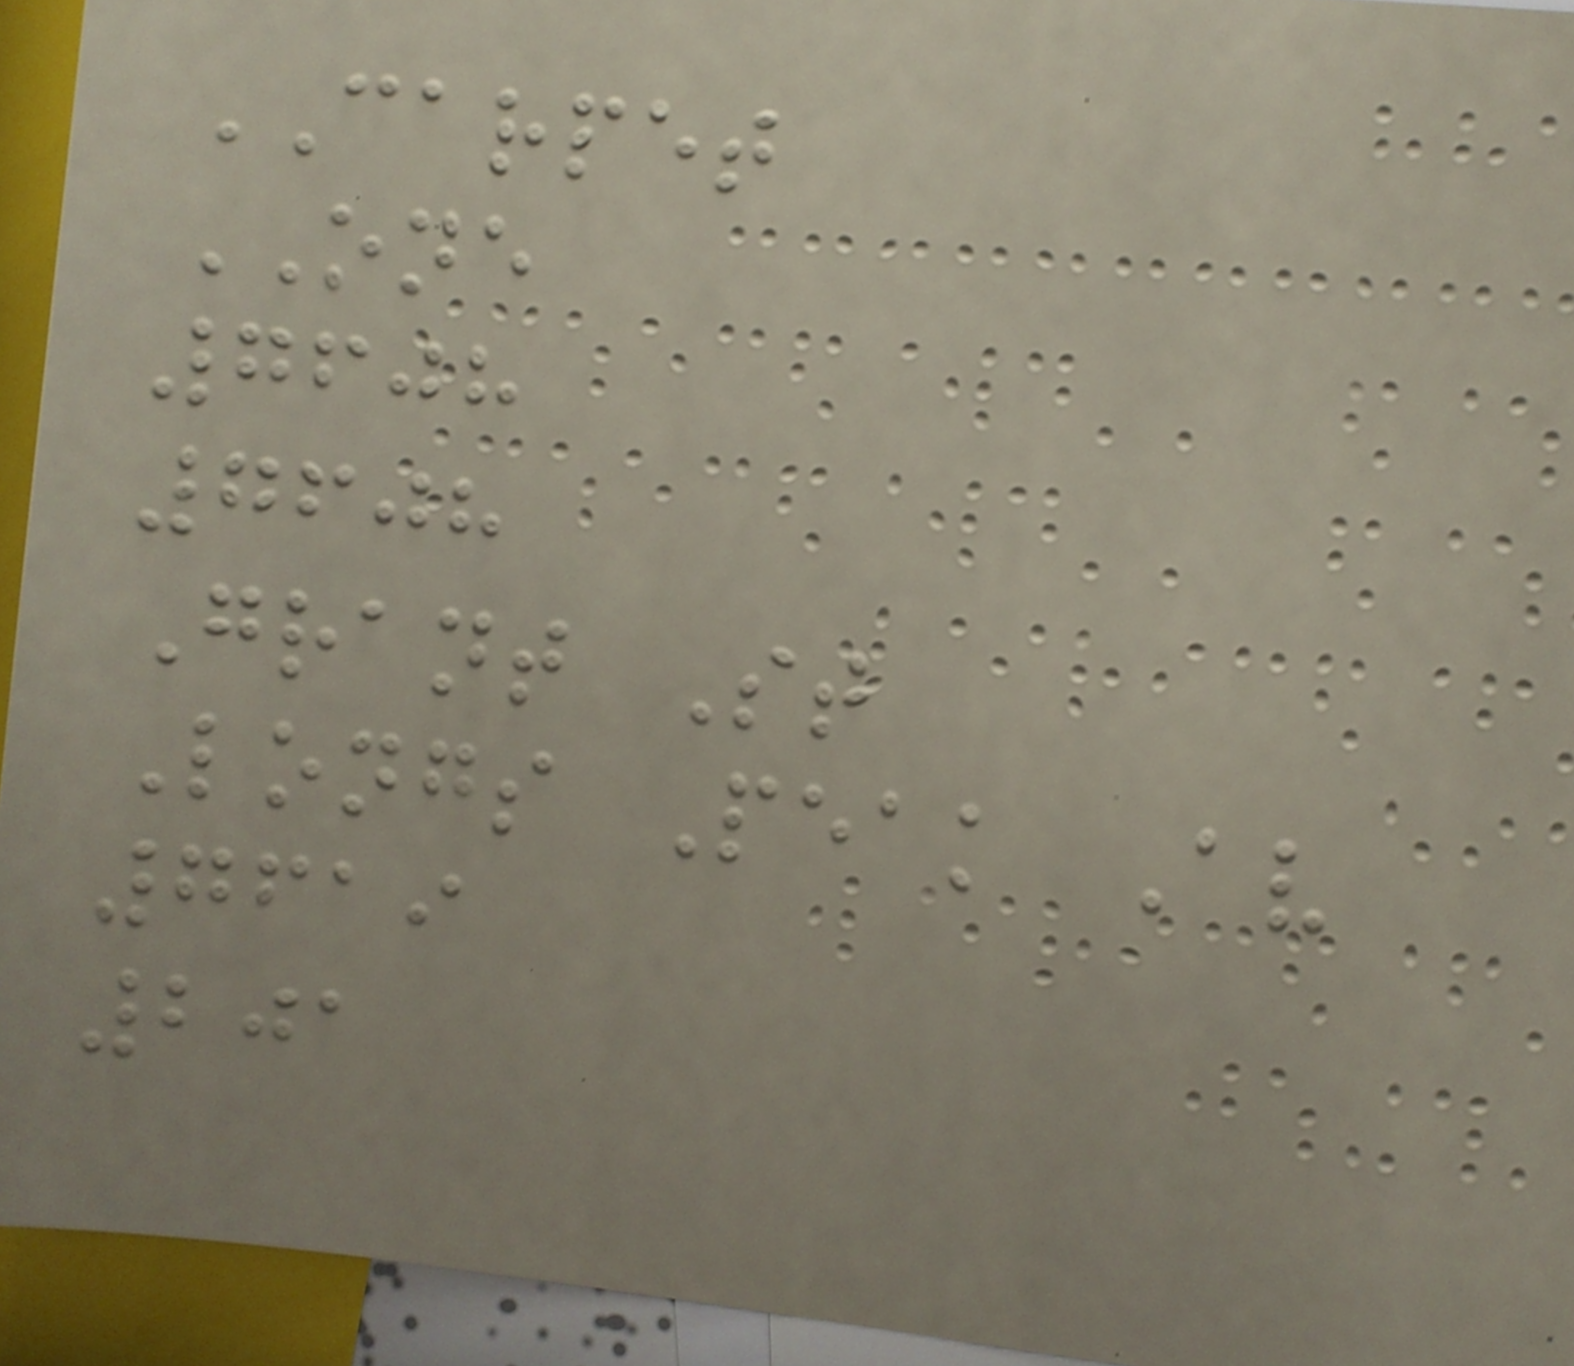CARPET
ONE
7608
7608
Grant St
Longs Peak Av
7619
201
